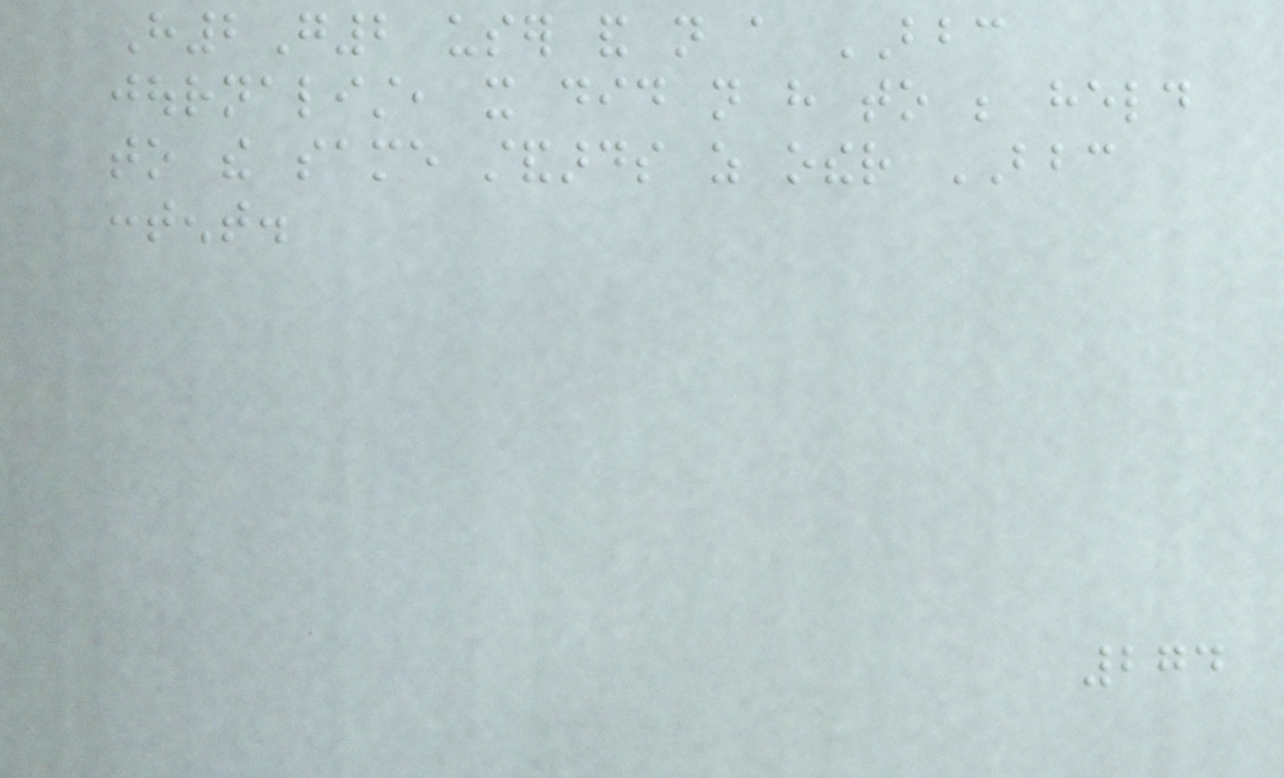H2G2 user and not a BBC
journalist, it did not have to be held
to the same standards as other BBC
content.
274
